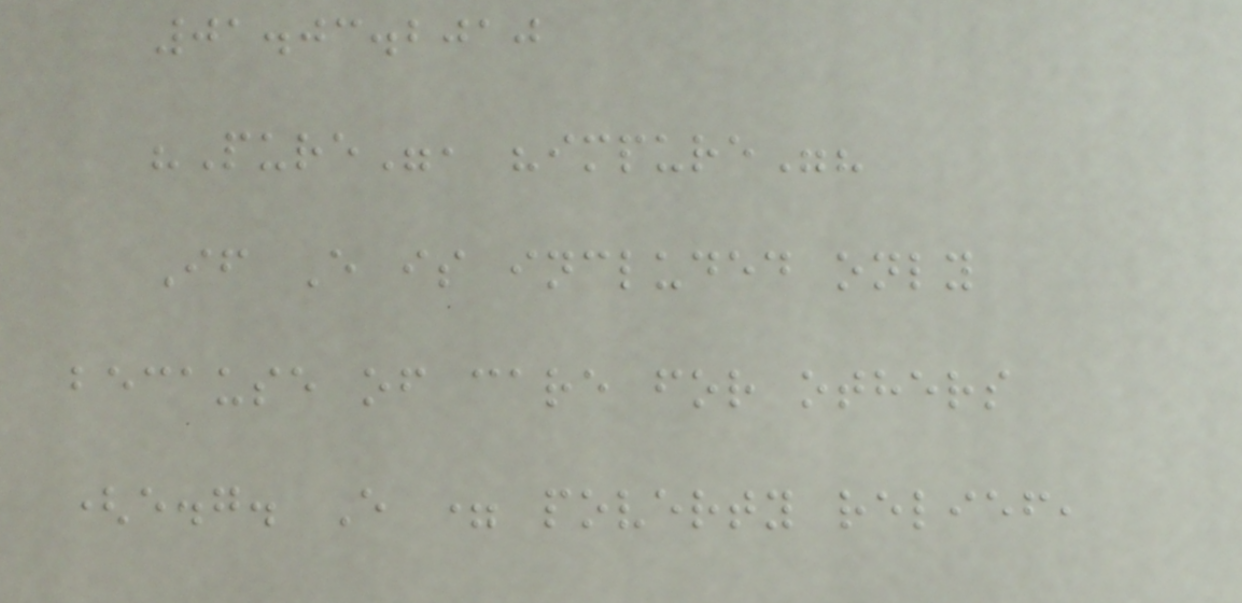01.03.2010
"Pure", "impure"?
If E is included only
because of care for others
(e.g. E = poverty relief,
